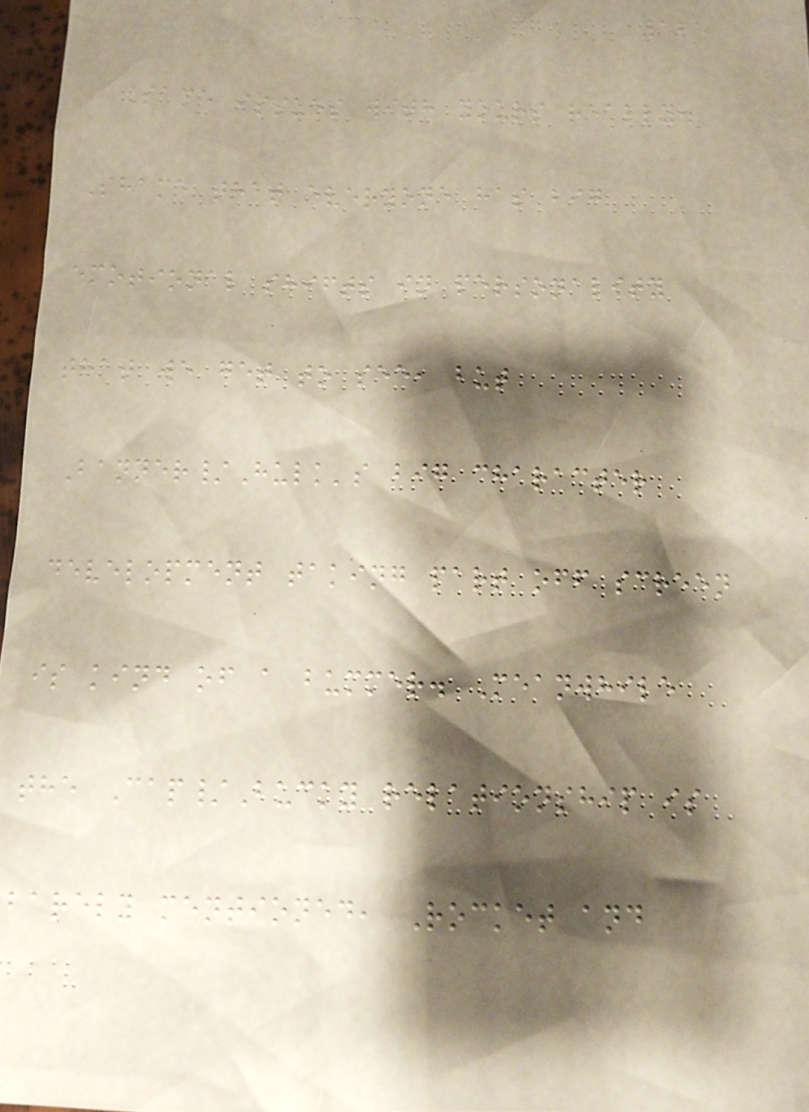125
Same issues with yours really.
Shame that everyone has big
emotional shifts in personality
that we get to see, but
Banner/Hulk's big character
development taking part off screen
is kind of a bummer. Meanwhile
the Cap/Bucky relationship is
barely mentioned, Rocket and
